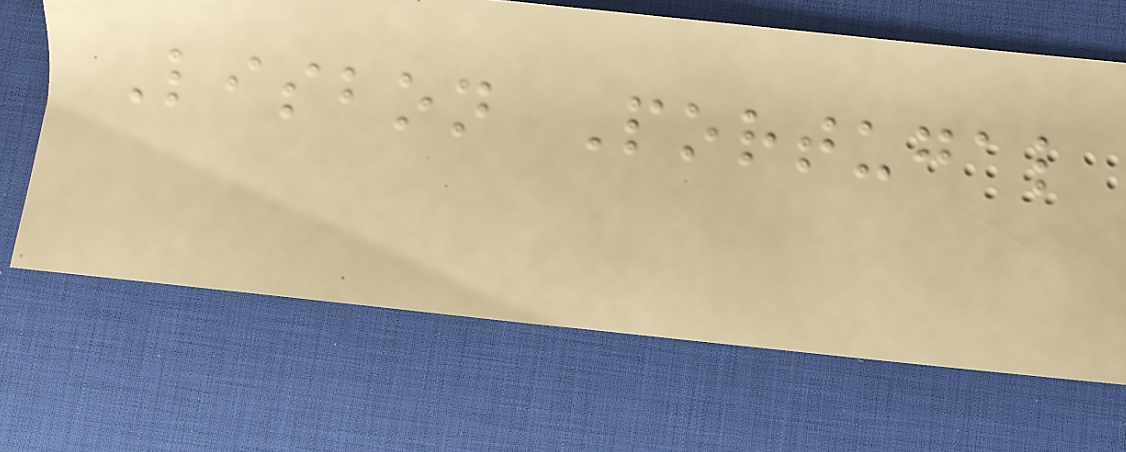Lisbon Portugal
